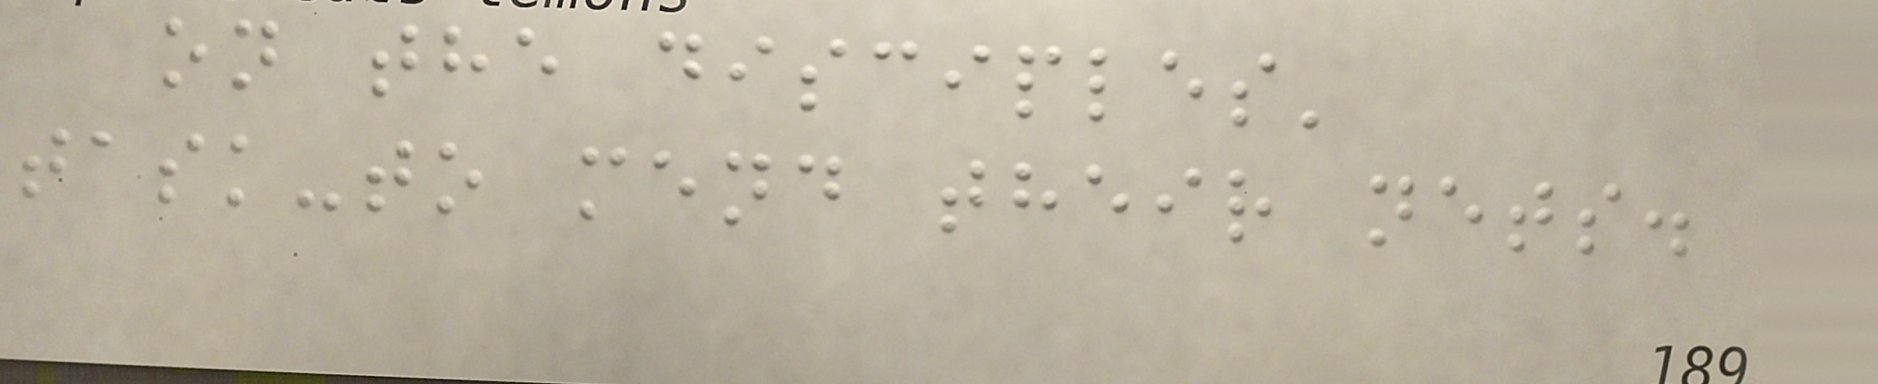on the disciples'
task-to mend their nets.
